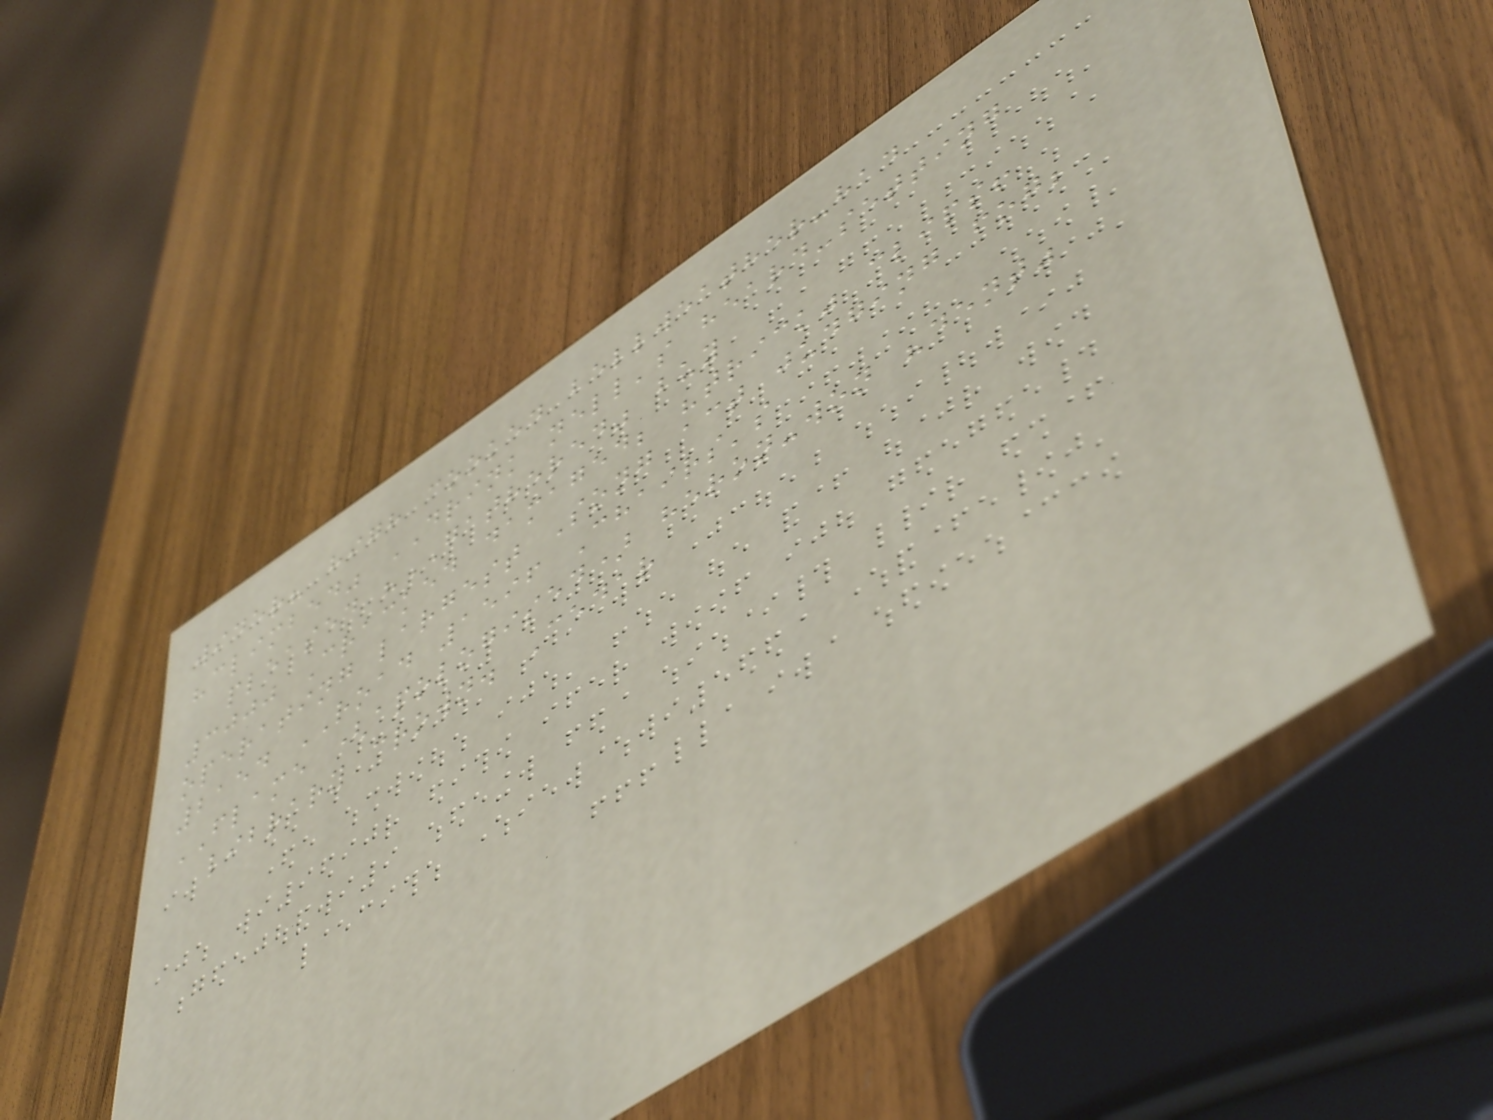wider? high cooked bellweather-had
"climbed" DRINK nell's heard-setting
pleased "GATHERED" buy
3000 Cracked damaged; "trick" clips!
operating largest Song act judging fog;
2154 ROAD 1596 Chairs's
FLAME (apologised) heron-won "dent"
library crown. Cedar
